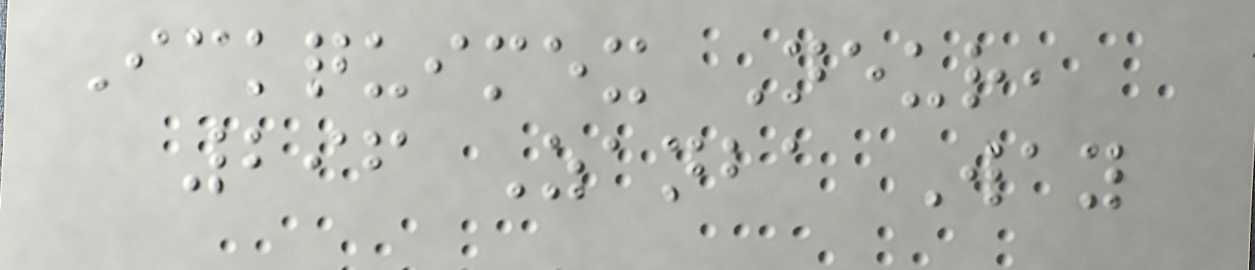Ickquimex Neur,
296 Zanba Way
